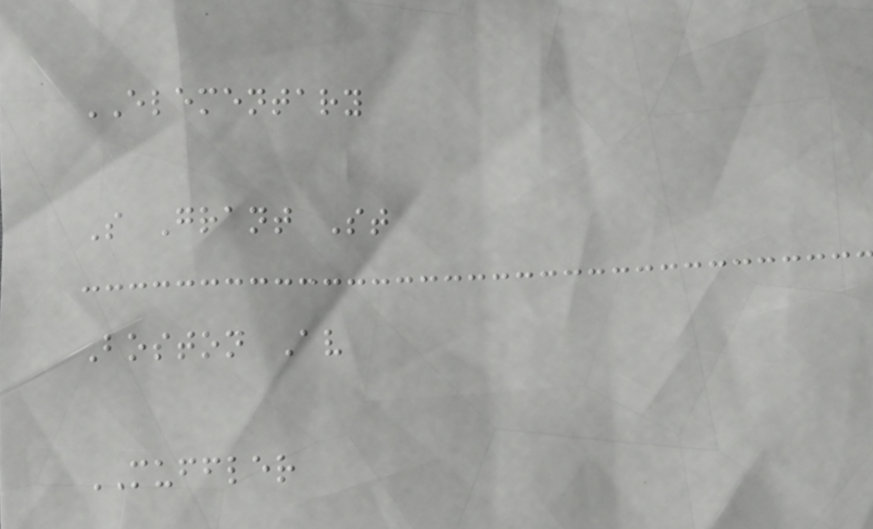ELEMENTARY
S Grant St
Boston Av
MUFFLER
